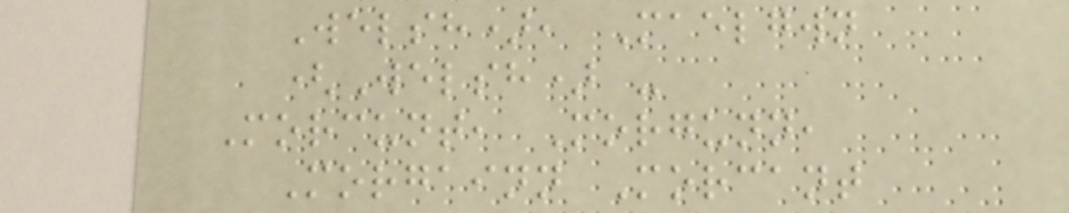Welsh), Maelgwn
(Welsh) -
Morcunt, Morgunn,
Morgainn Morcant
